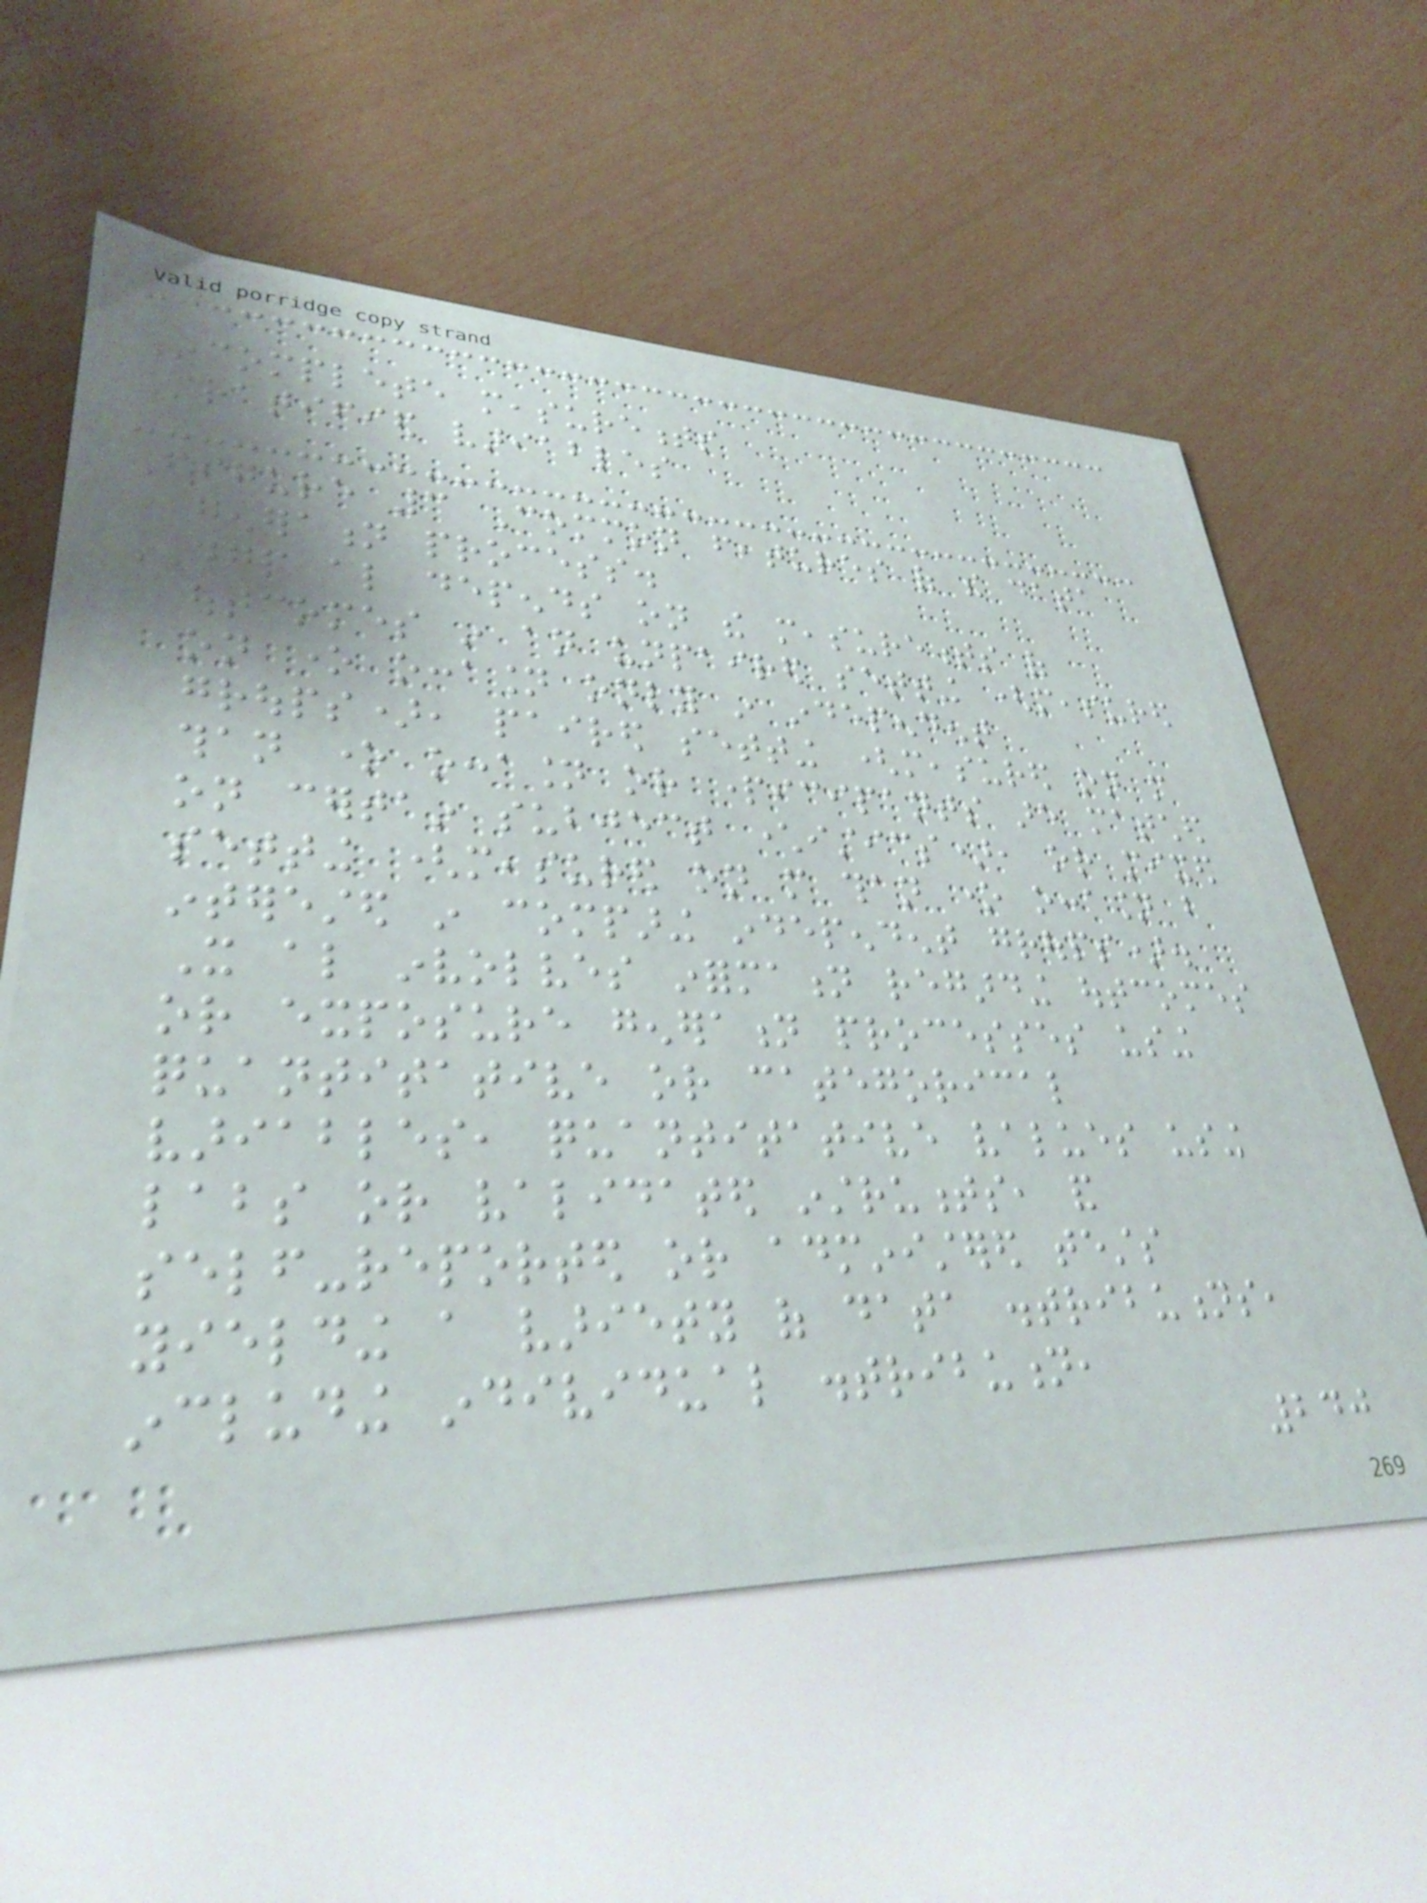Incomplete measurements
Stratified variables
Figure 3 Common features of the data
generation process.
DGP also depends on the measurements of
outcomes in an unpaired setting (measured
on one occasion only in independent
groups), paired setting (measured on more
than one occasion or participants are matched
on certain subject characteristics), or mixed
setting (measured on more than one occasion but
interested in comparing independent groups).
It also involves information regarding outcomes
or exposure generation processes using
quantitative or categorical
variables, quantitative values using
labs or validated instruments, and
self-reported or administered tests
yielding a variety of data distributions,
including individual distribution,
240
